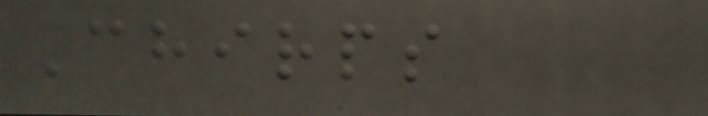Chirps
